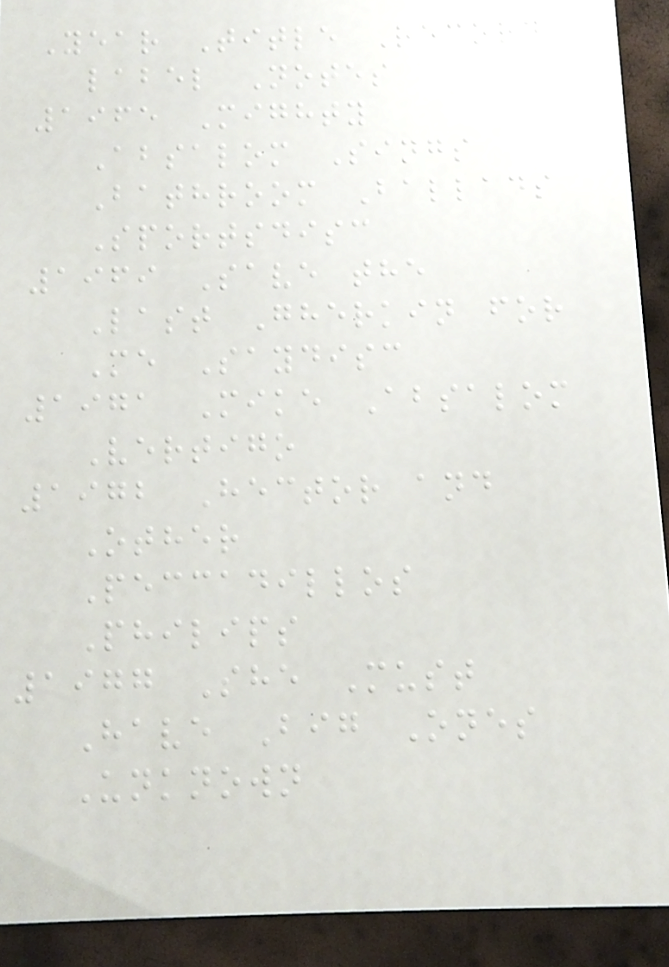Year Title Record
label Notes
1965 Mighty
Absalom Sings
Bathroom Ballads
Sportsdisc
1969 Save the
Last Gherkin for
Me Saydisc
1971 Mike Absalom
Vertigo
1972 Hector and
Other
Peccadillos
Philips
1977 She Must
Have Big Ones
Unknown
